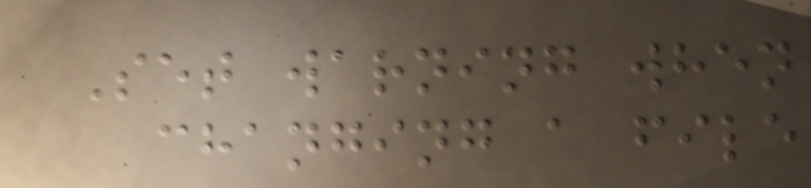Set warning when
changing a file
